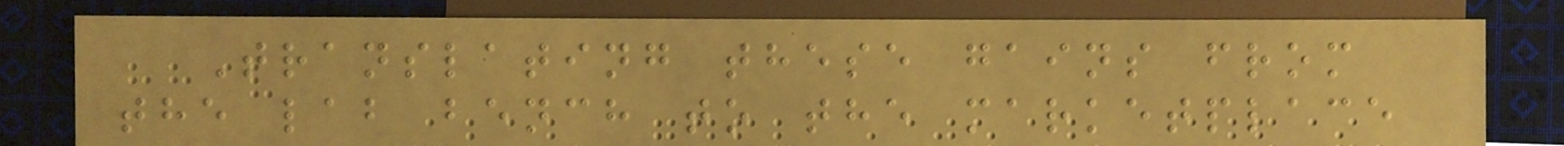Translating these gains from
the lab bench to the marketplace
